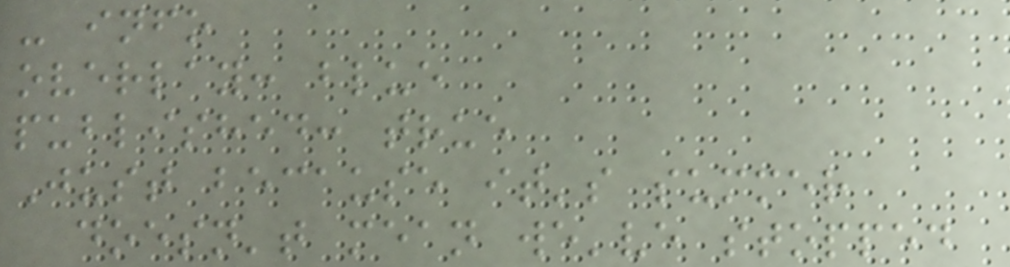- info
overlay: blue
published: true
Just because it's summer
doesn't mean we've stopped
